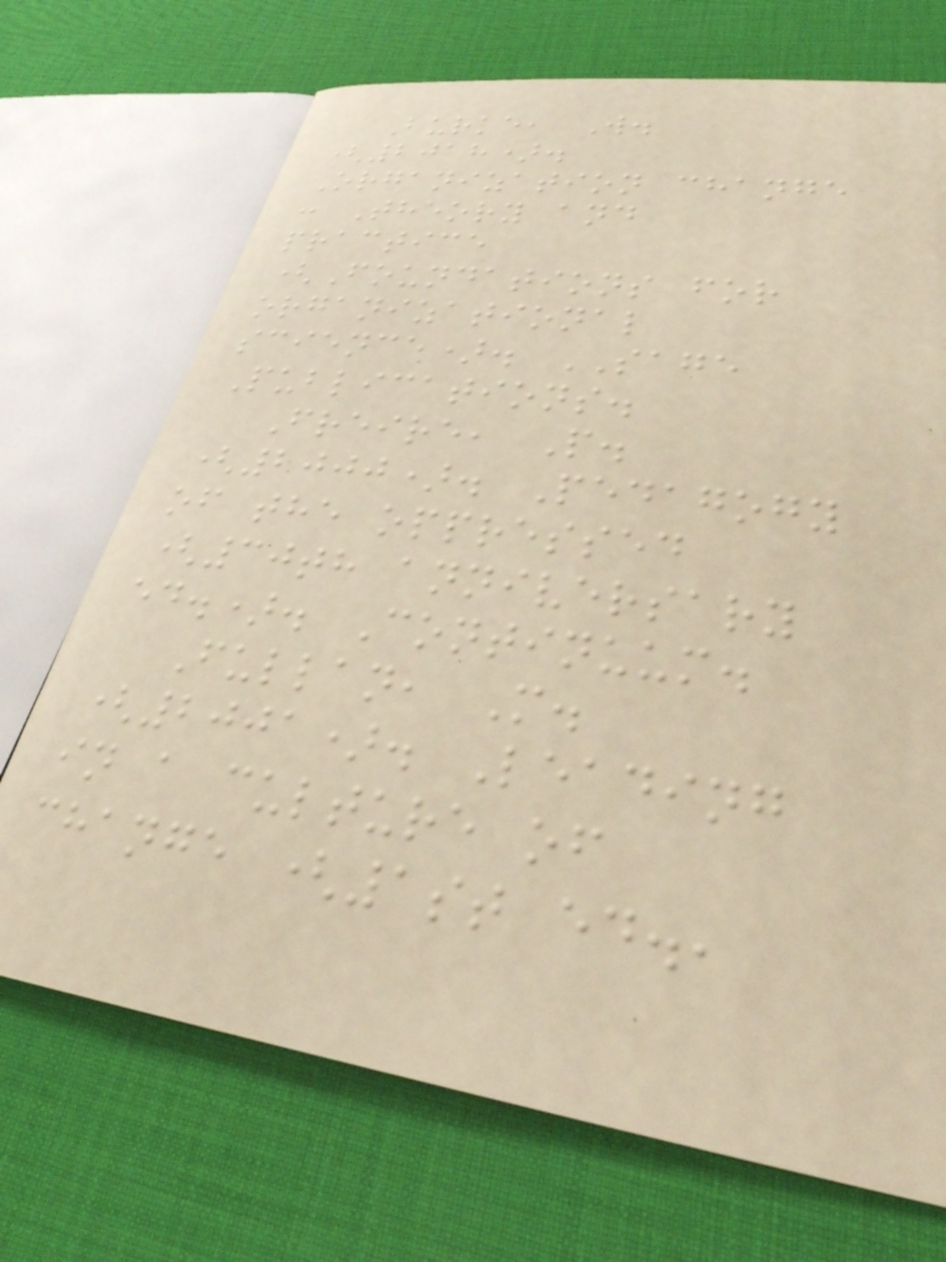Burke, W.
(2018).
Organization change
: Theory and
practice
(Foundations for
organizational
science). SAGE
Publications.
Freire, P.
(2000). Pedagogy
of the oppressed
(30th anniversary
ed.). Continuum.
Fullan, M.
(2001). Leading
in a culture of
change (1st ed.,
